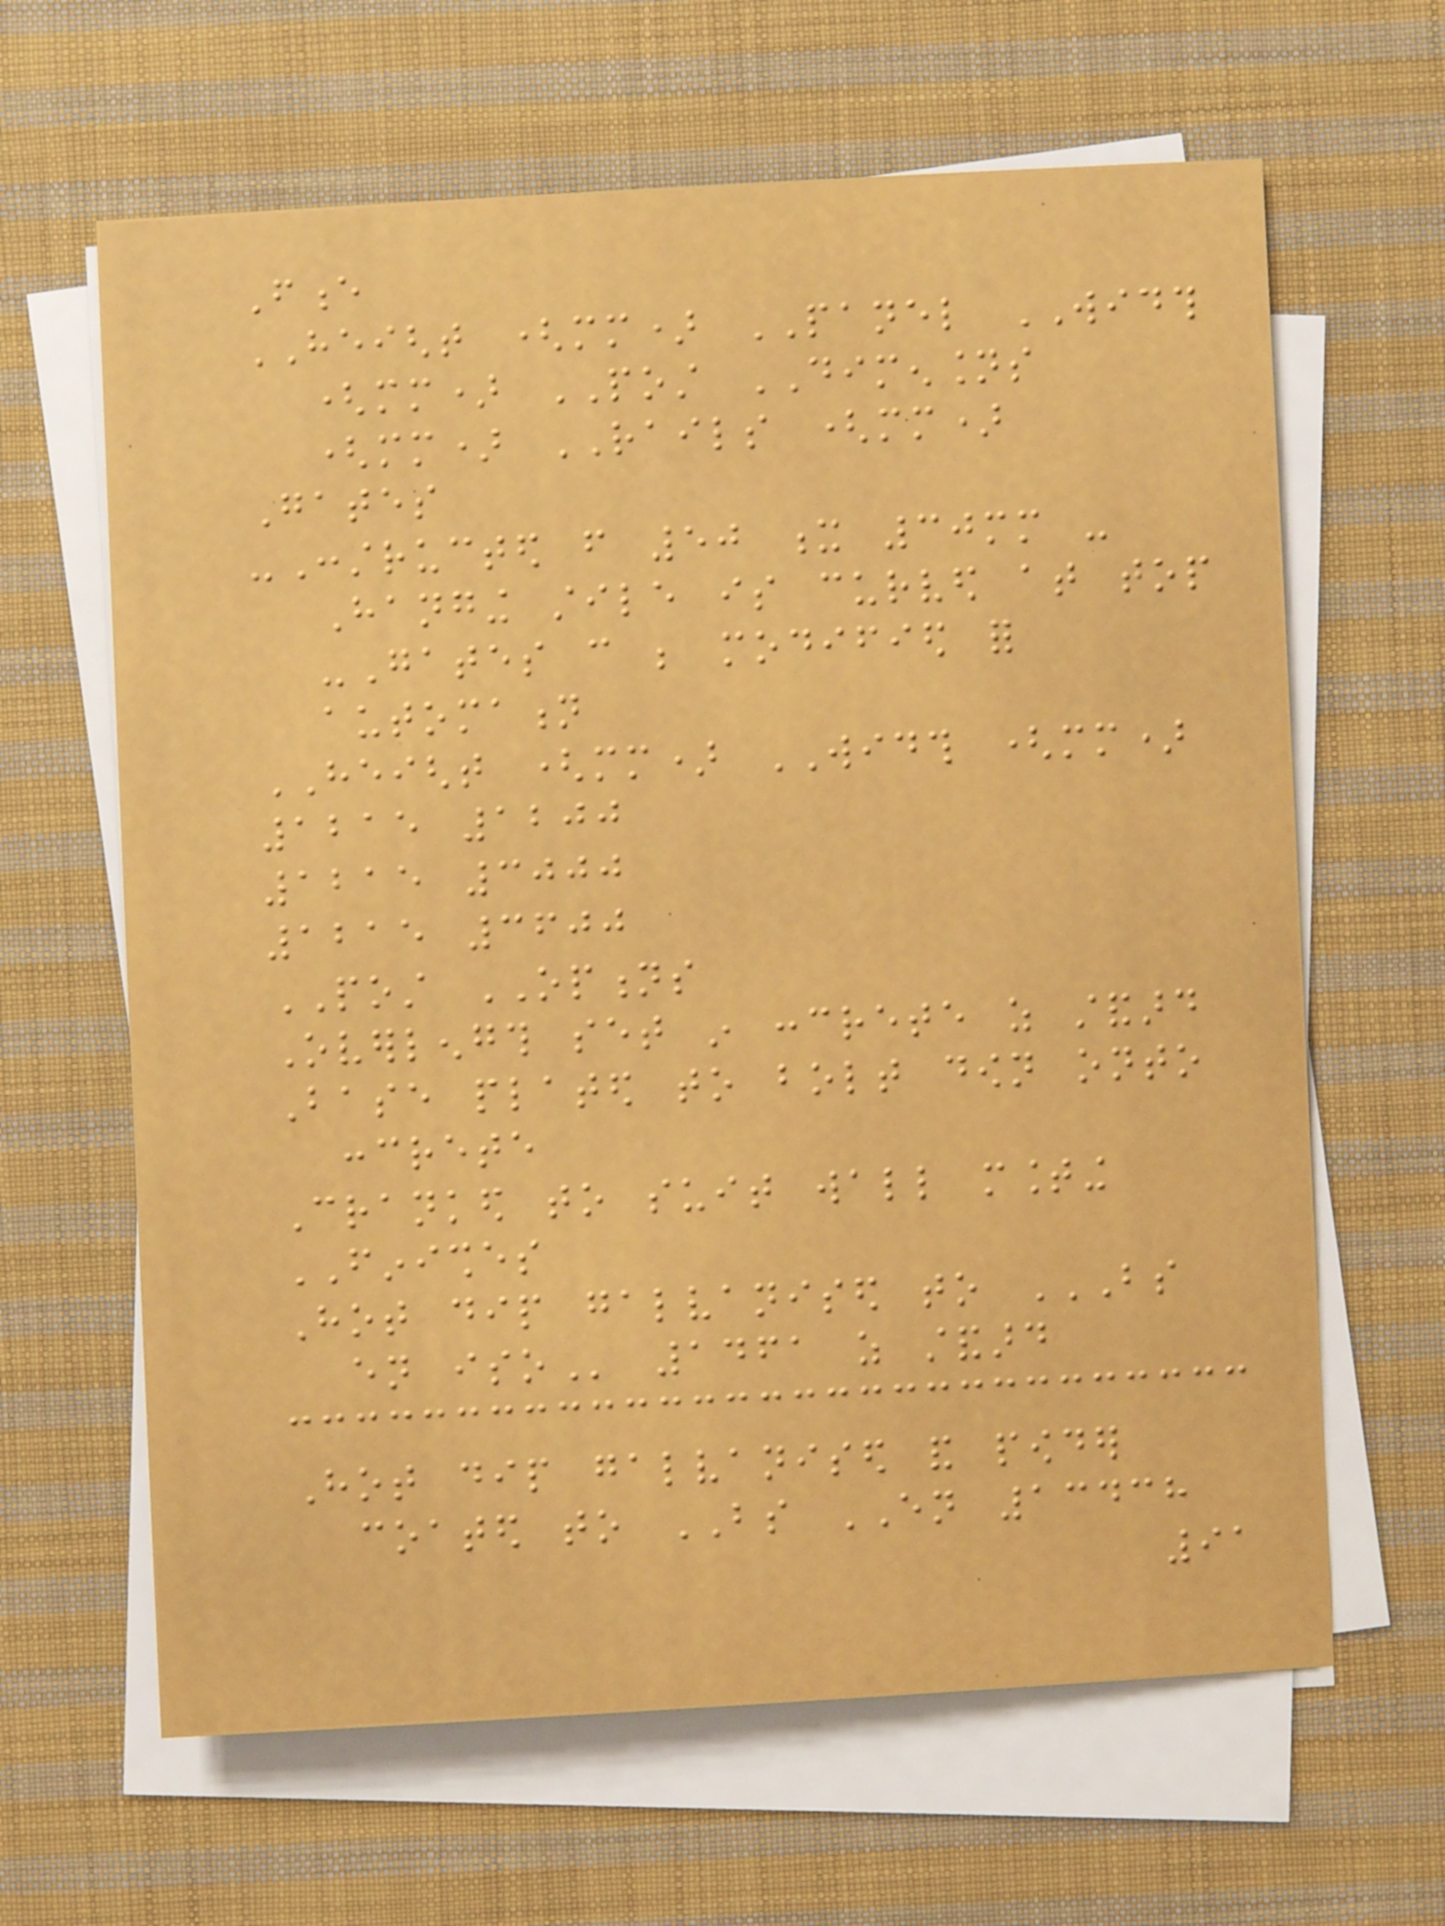Fence
HEIGHT (mm) PANEL WIDTH
(mm) POST DIMENSIONS
(mm) RAILS (mm)
Gates
-Constructed from 50 x 30mm -
Hanging stile is curved at top
-Gates can be modified for
automation
HEIGHT (mm) WIDTH (mm)
1215 1200
1215 3000
1215 3600
POST OPTIONS
Overlength set in concrete as standard
Base plated to bolt down onto
concrete
Cranked to suit wall mounting
FINISHES
Hot dip galvanised to BS
EN ISO 1461 as standard
Hot dip galvanised and powder
coated to BS EN 13438
91
